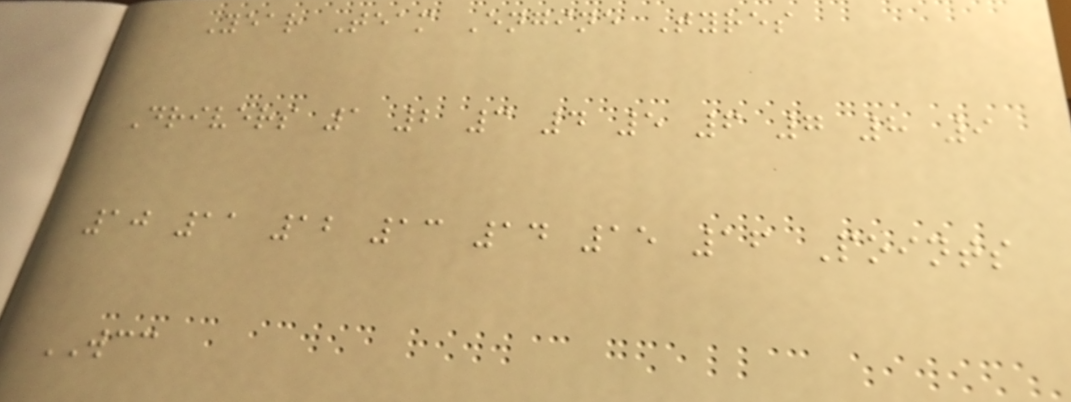Year Team Engine Tyres
Drivers 1 2 3 4 5 6 7 8 9
10 11 12 13 14 15 16 Points
WCC
